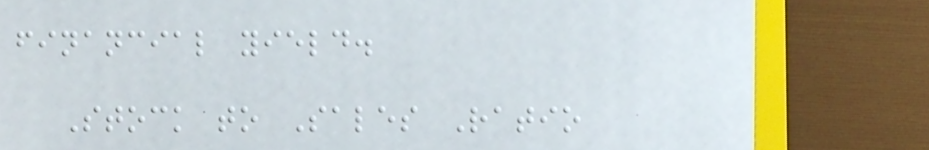financial yield.
Stock to Sales Ratio
